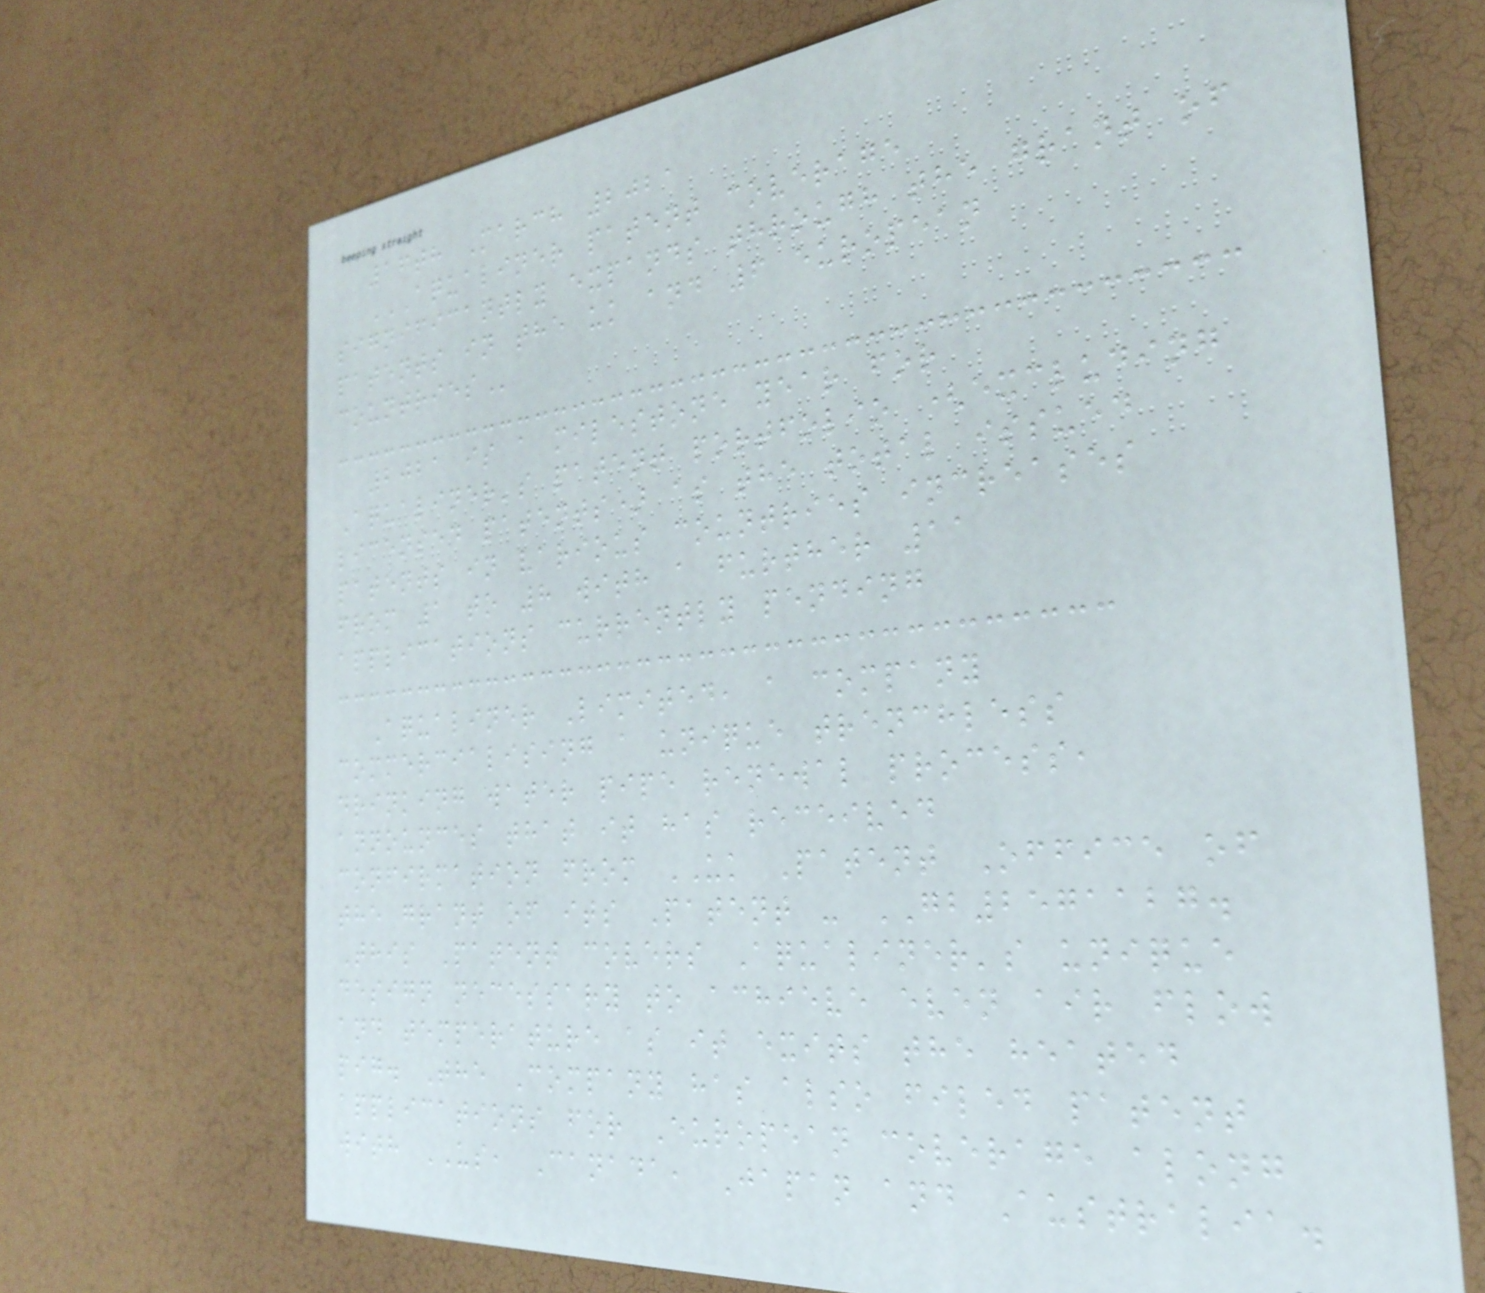16th March 2021
AQUALINER PATENT COVERAGE
SIGNIFICANTLY EXPANDS THROUGH THE GRANT OF
PATENTS IN THE UK AND 6 EUROPEAN
COUNTRIES
2021 is a milestone year for
Aqualiner's patent portfolio (excluding
licensed patents) as the total issued
patents in various countries increases
from 1 to 8 with a further 11
applications currently pending
Aqualiner Limited, a company
commercialising a unique trenchless
drinking water pipe renewal process,
announces that it has received
confirmation from UK Patent Office of
the grant of its Patent - GB2571127.
This Patent covers Aqualiner's unique
design necessary to achieve even air flow
and temperature as it exits the heated
pig. The Company has also filed patent
applications for European coverage along
with US, Canada, Japan and Australia.
